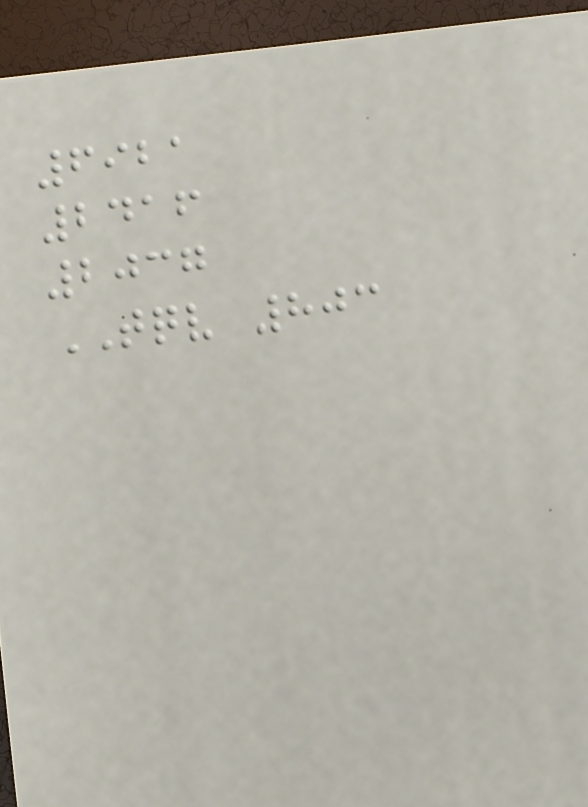6921
2416
2037
TQV 803
